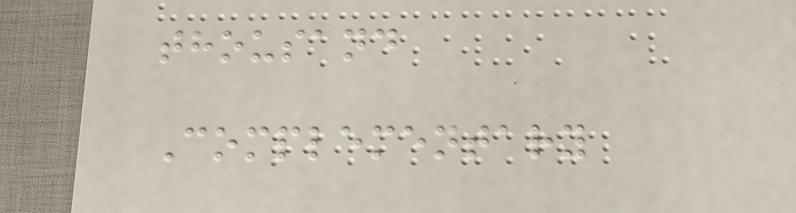thousand
Complementary
